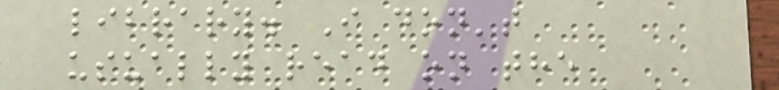library. I don't
usually read on the
